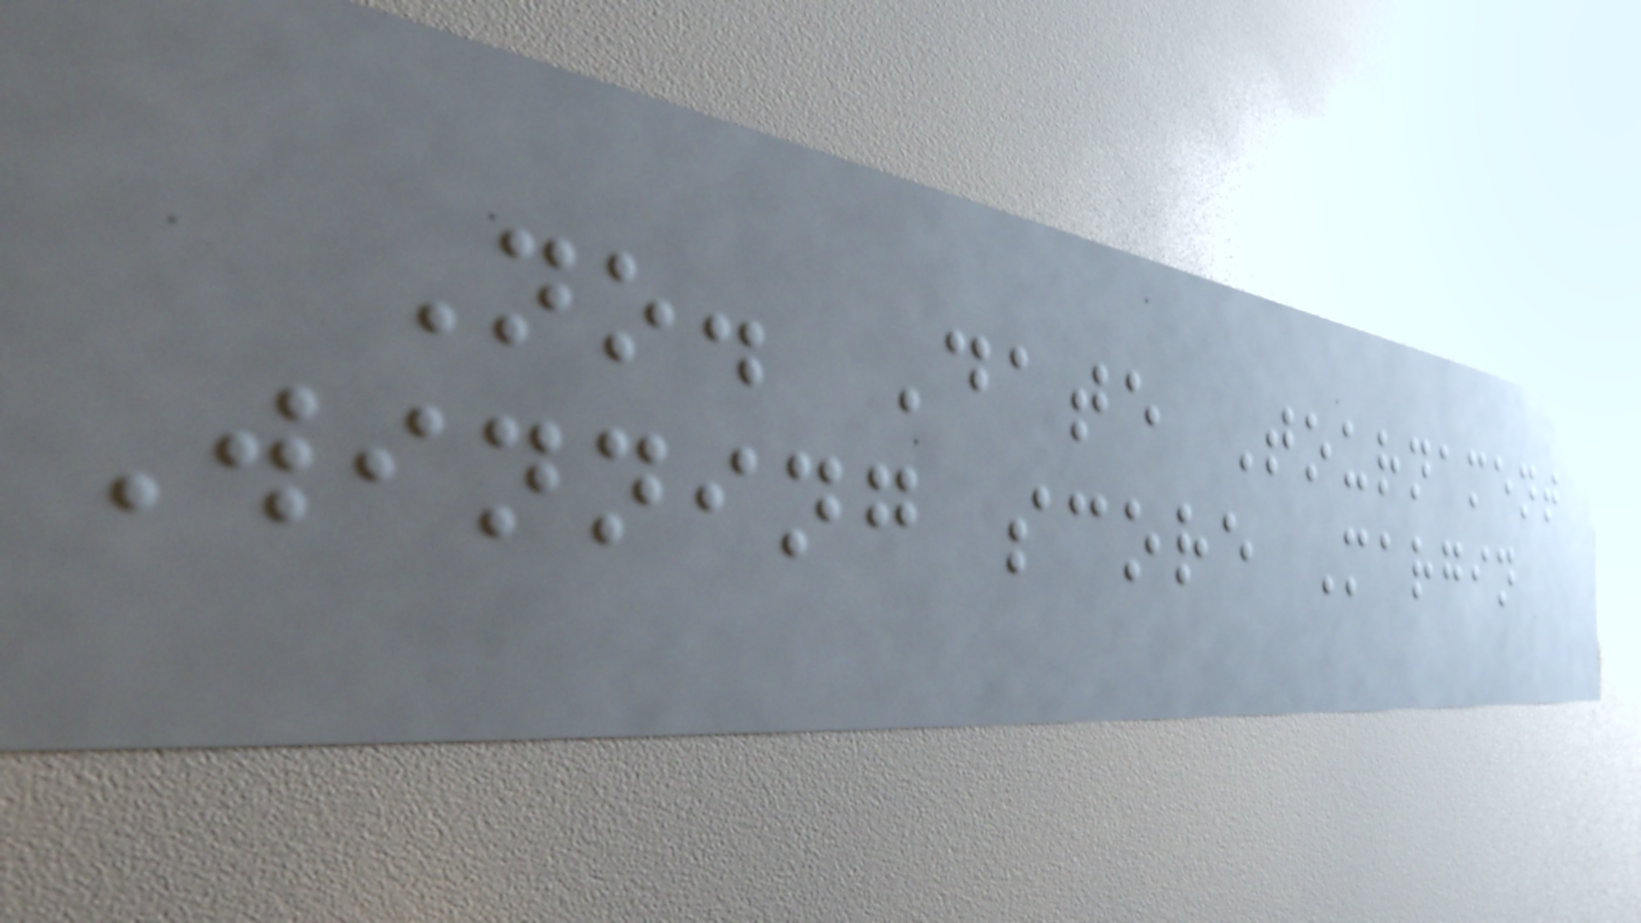No. Date Tournament
Winning score Margin
